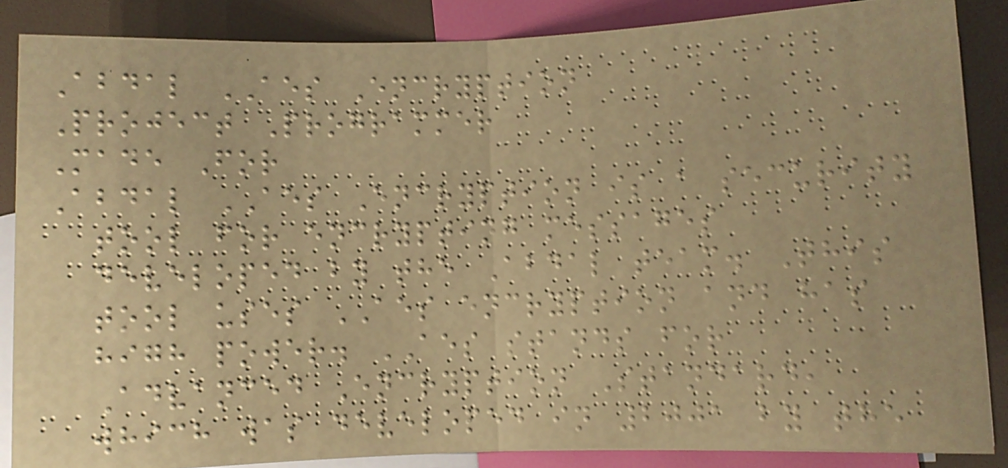Abdal AES Encryption
Project Programmer
Made For
Abdal AES Encryption is a security
tool for encrypting messages
developed by the Abdal team. This
tool uses AES encryption and has
high power. AES stands for
Advanced Encryption Standard,
which was developed in 2001 by the
